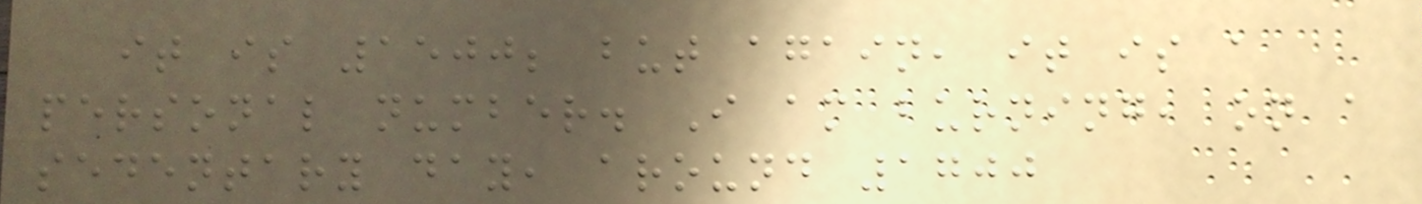it is 1500; but again, it is a
personal number. I am burning, on a
sedentary day, around 1700
